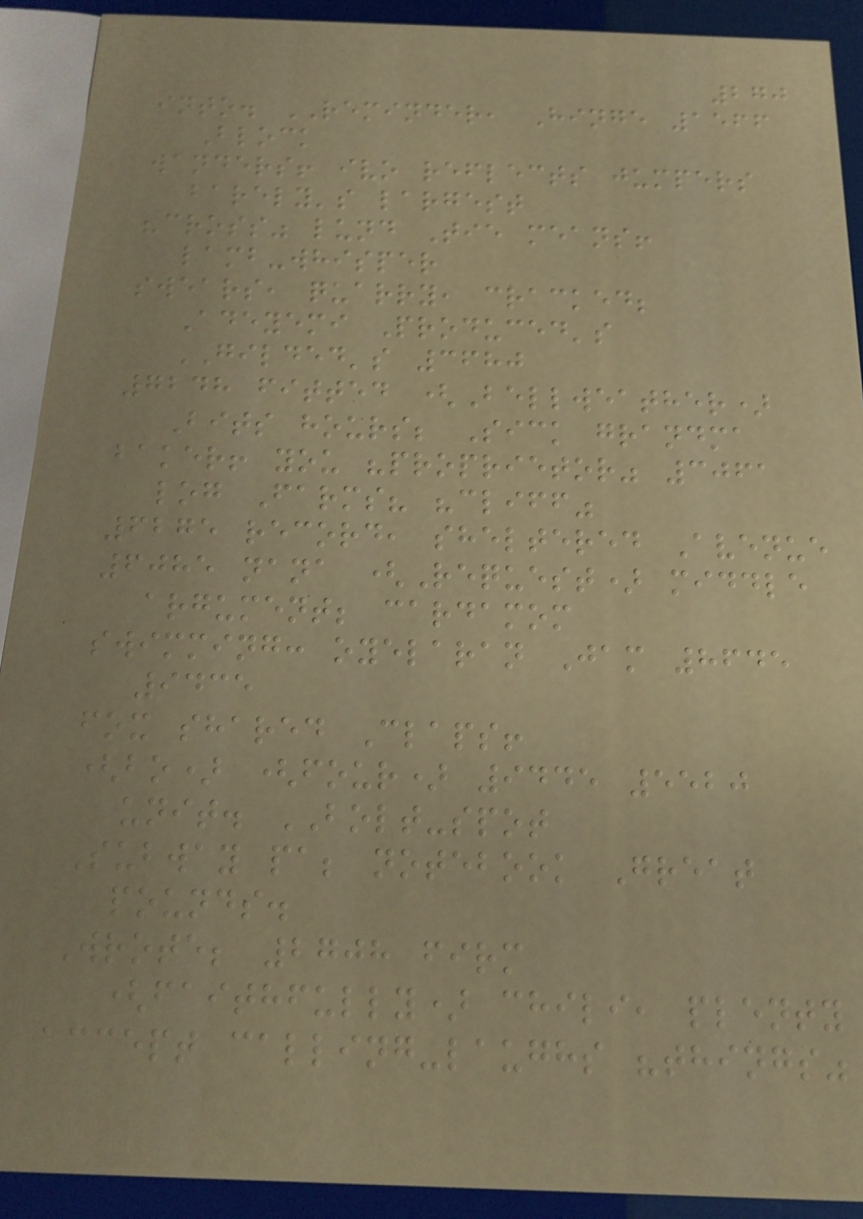270
into. REMINDER, Hinge 1566
Block
wanders! ivo reflects jumpers
barely's largest
"cross" lund Tie means!
lamb-whisper
swears, quarry, cracked;
Adeyemi Produced's
GILDED's 3680
7248 fitted (Bellweather)
Bits hours; Sick grandma
baker! you "proprietor" 3061
log Farms? "cliff"
6275 record, sheltered Avenue
6085 nana (Request) middle
argument; cardamom
swimming: oyelaran Jam 8645
9435
fox shared Claps!
(bo) (four) 9445 5520
unit. BOLT-spot
Subway pa; notebook Great
pounds.
Wrote; 2708 firm
(faithfully) chili, plenty
accept calling-laughs "things"
